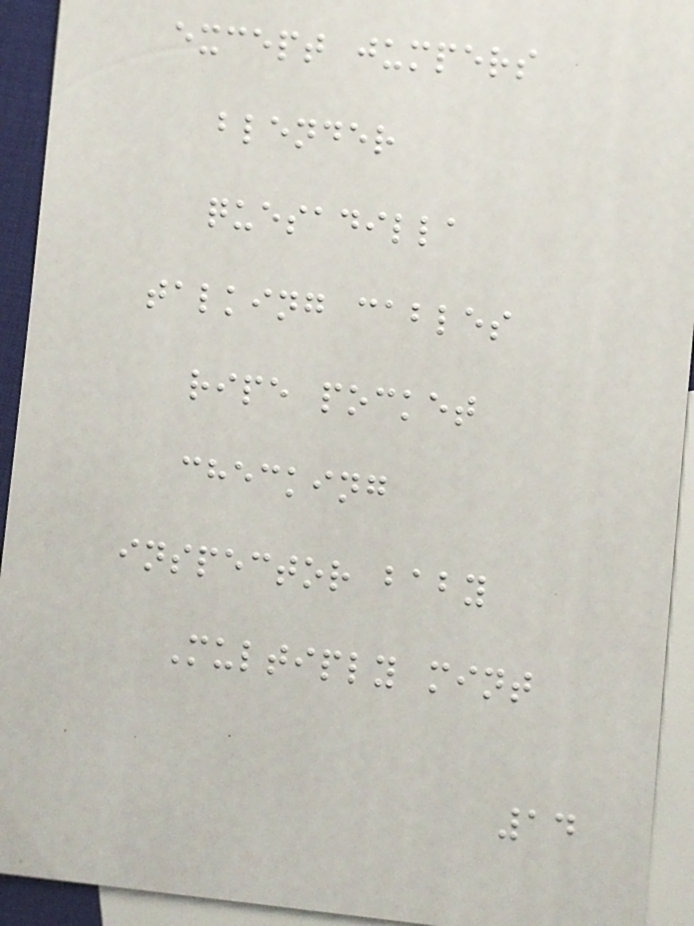except jumpers
blender
quesadilla
talking cables
ripe pocket
checking
inspector baby
Multiply mint
14
